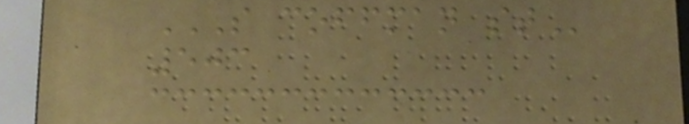S COFFMAN ST
503
